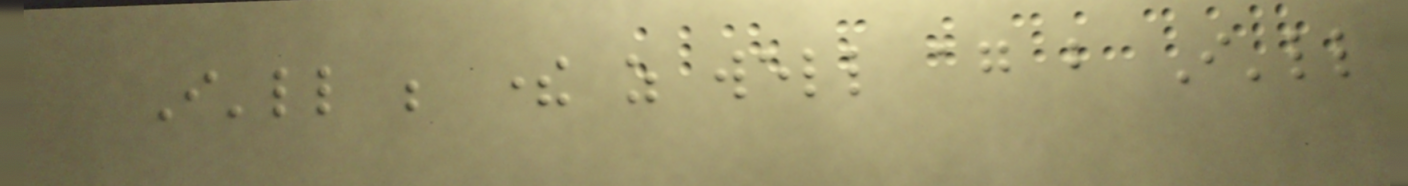I'll be there as well again but I'll
